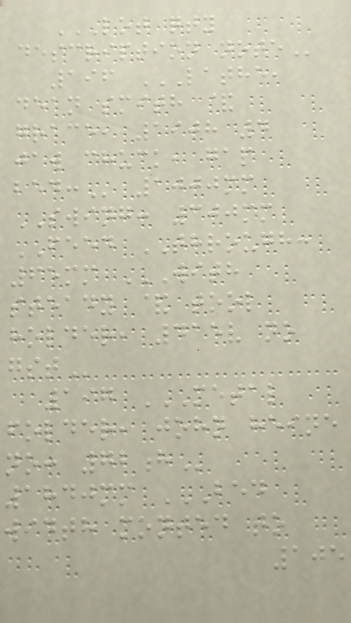LOT QTY
DESCRIPTION NOTE
196 LATHE,
DEAN SMITH &
GRACE, 1908 4
JAW CHUCK, GAP
BED: 1000mm
SWING: 300mm
FEED THROUGH:
65mm WITH
STEADY & TOOL
HOLDER, 415V NO
GST
197 METAL
FOLDER, JOHN HEINE
NO: 72H
1840mm BED
WIDTH MONTED TO
105
